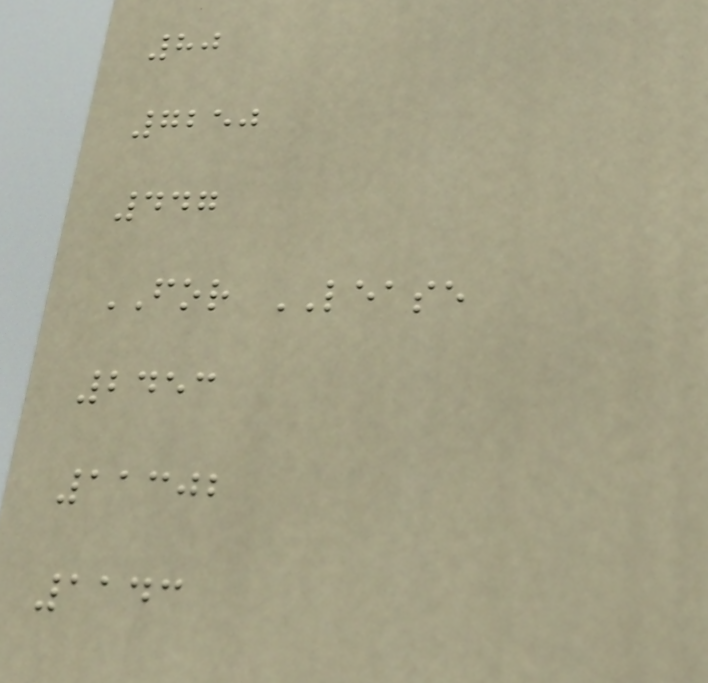80
7250
447
FOR LEASE
2453
11302
1143
